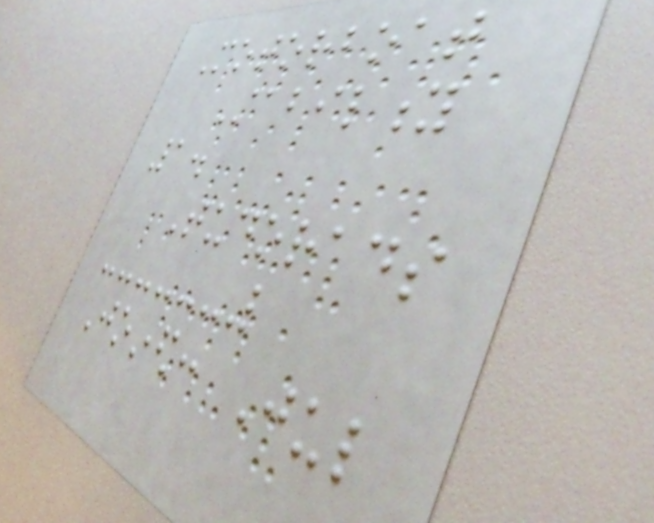Motorboat
Stability
1.
Tudorads
Joined: Jul
